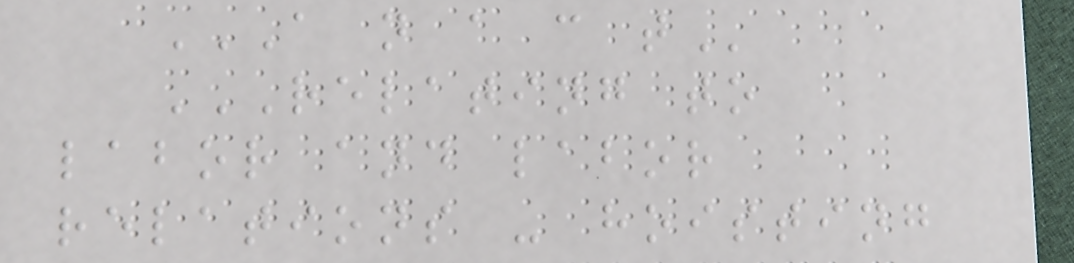A N A C T
RELATING TO
LABOR AND LABOR
RELATIONS - HOISTING
